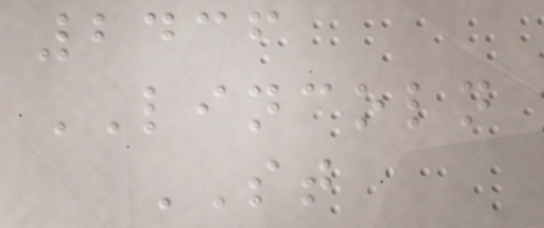2436
LINCOLN
ST
